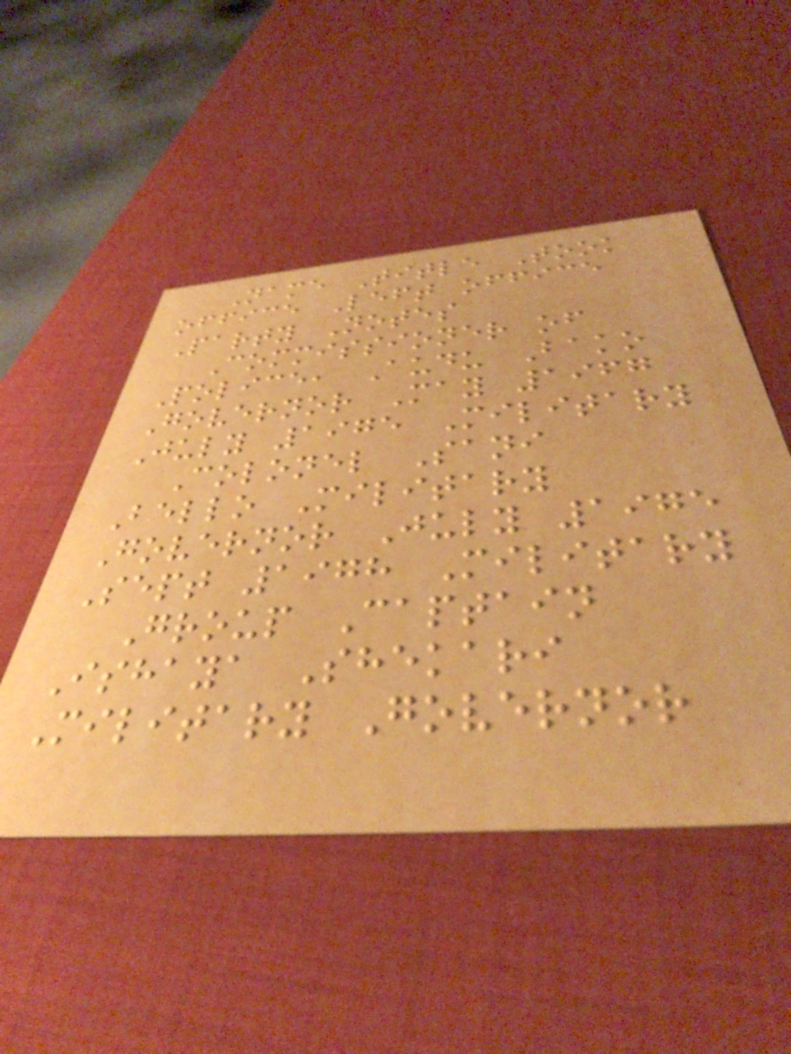Name Title Took
office Left office
Party Notes
Commissioner of
Police, Audu Bako
Governor May 1967
July 1975 Military
Colonel Sani
Bello Military
Governor July 1975
Sept 1978 Military
Group Captain
Ishaya Shekari
Military Governor
